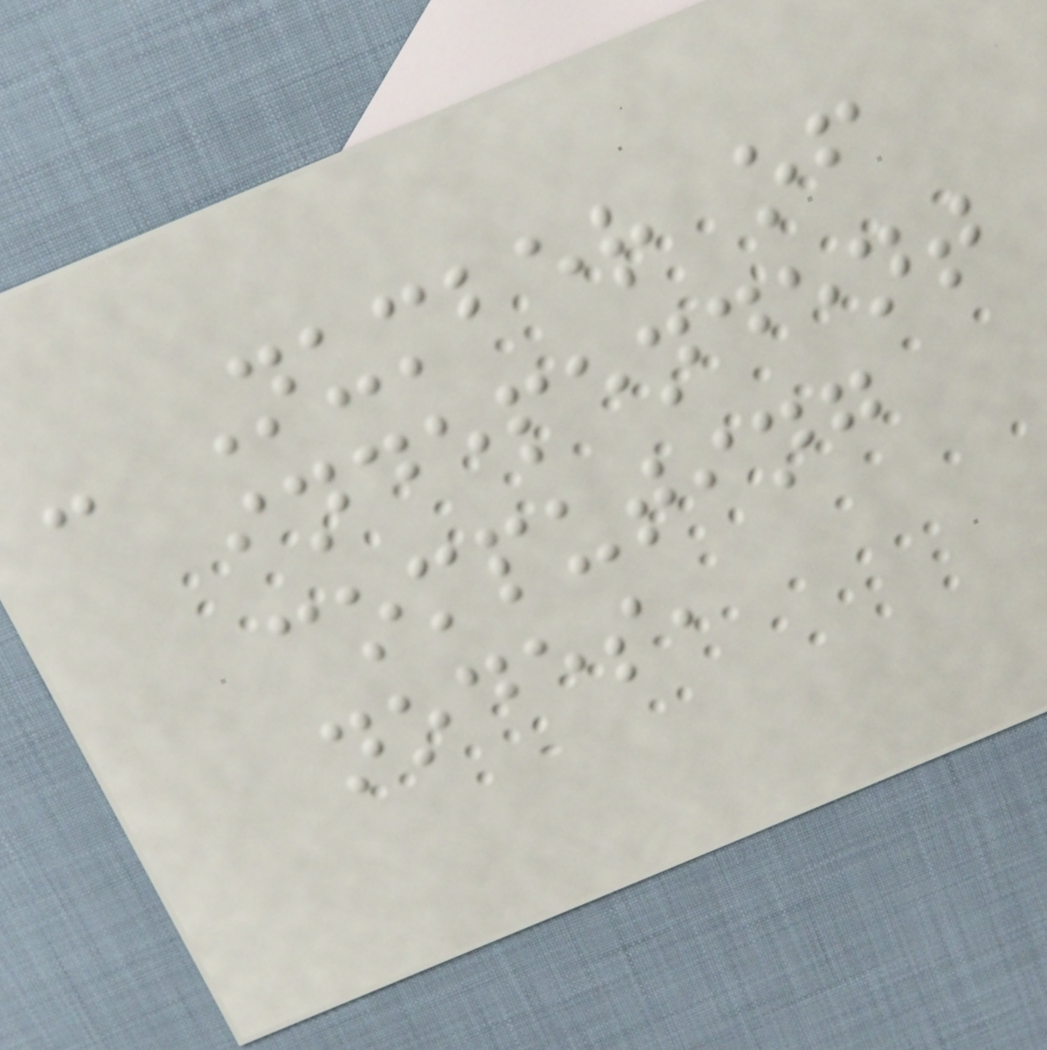- Number of
independent
computing
nodes,
